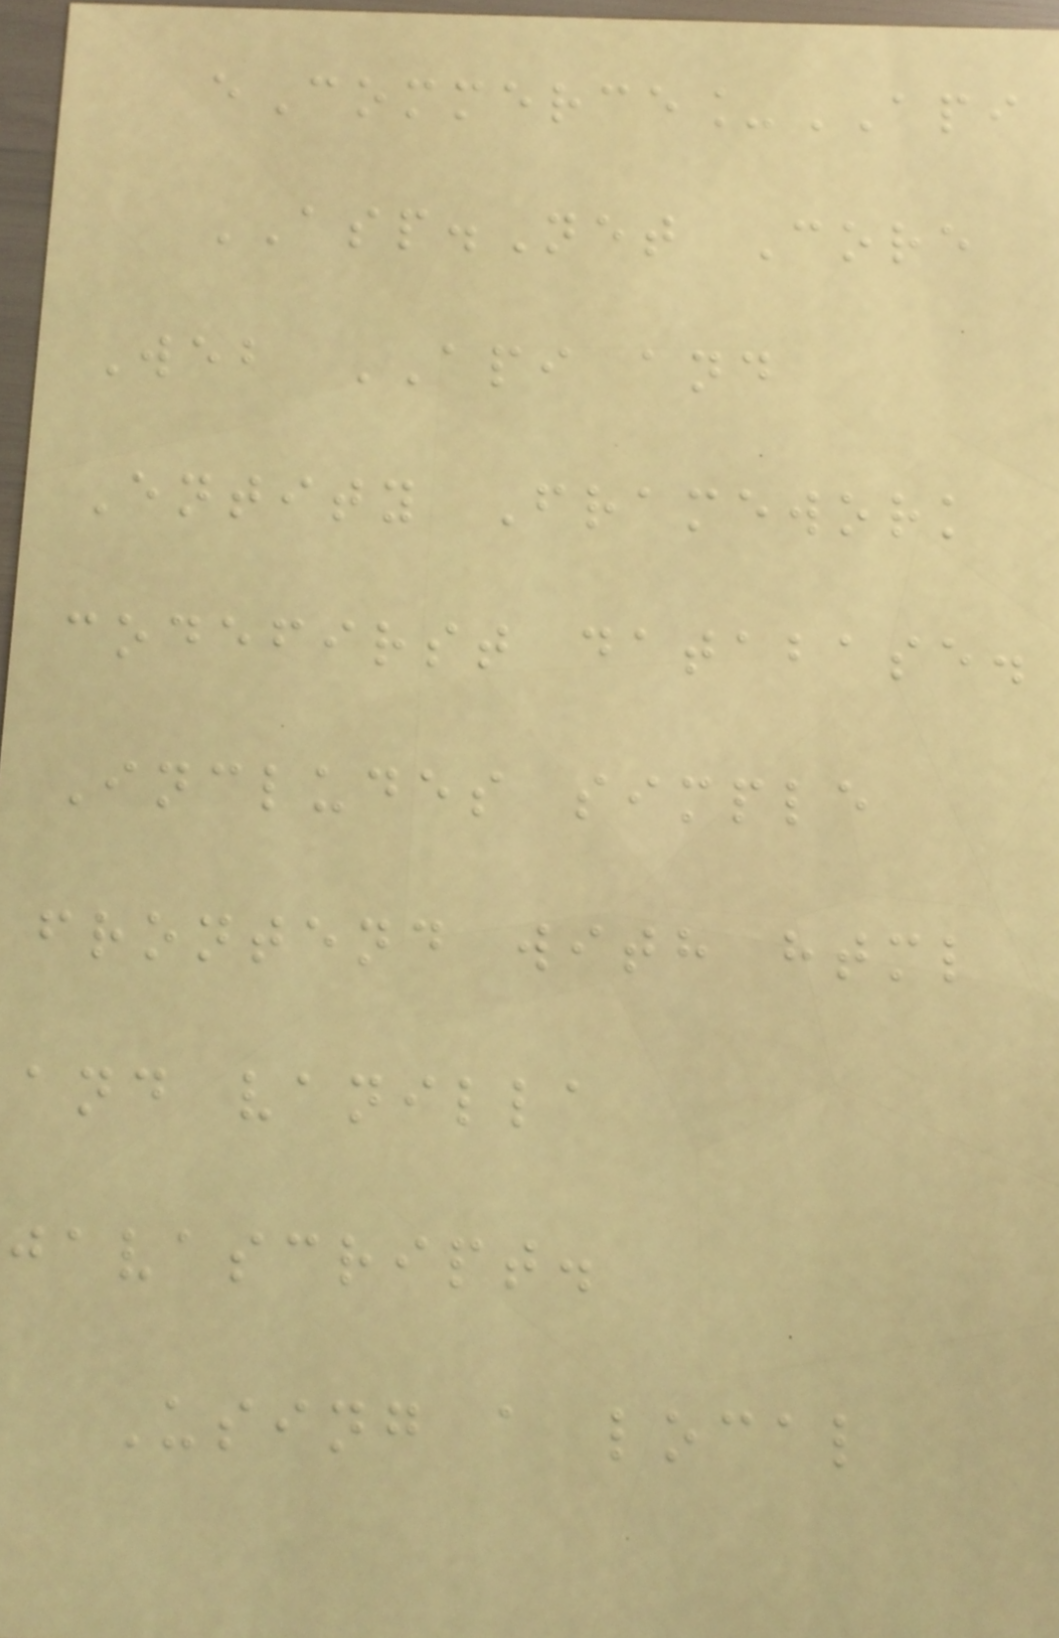eCommerce_API
ASP.Net Core
Web API and
Entity Framework
codefirst database.
Includes simple
frontend with html
and vanilla
javascript.
Using a local
